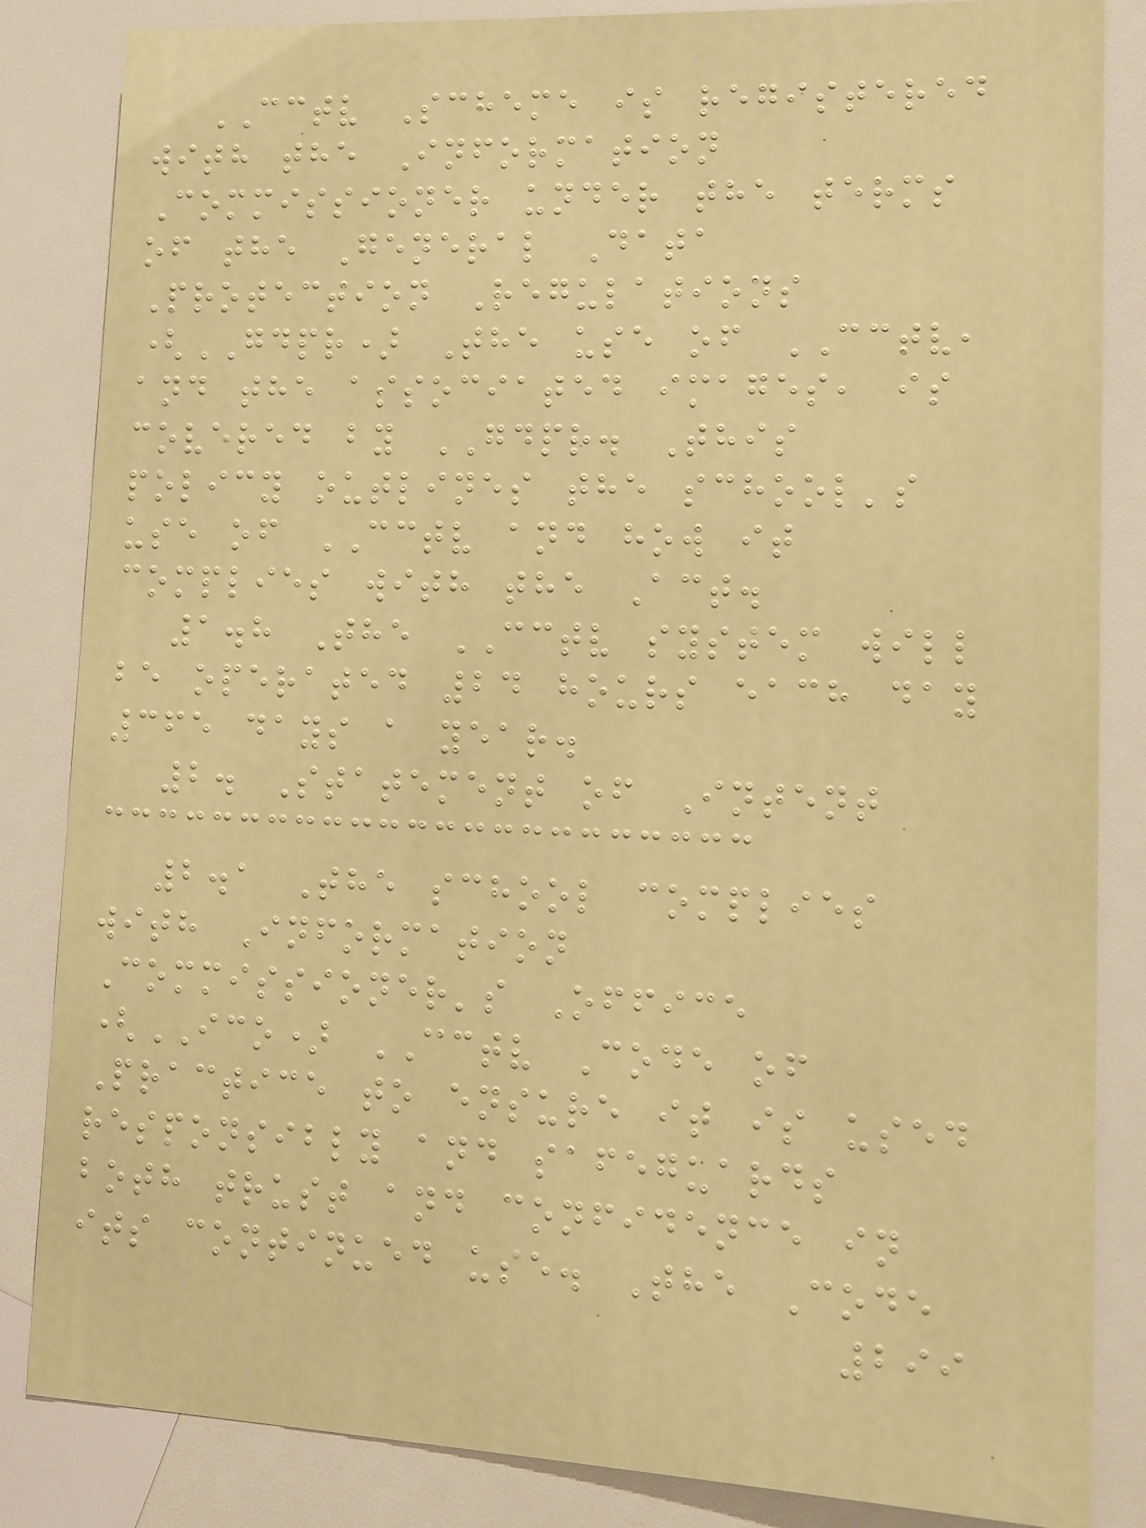CCTV Scheme is registered
with the Information
Commissioner under the terms
of the General Data
Protection Regulations
(GDPR) The use of CCTV,
and the associated images, is
covered by GDPR. This
policy outlines the school's
use of CCTV and how it
complies with the Act.
1.8 The CCTV system will
be operated 24 hours each day
365 days a year.
2. Statement of Intent
2.1 The school complies
with Information
Commissioner's Office
(ICO) CCTV Code of
Practice to ensure it is used
responsibly and safeguards
both trust and confidence in
its continued use. The Code
299
